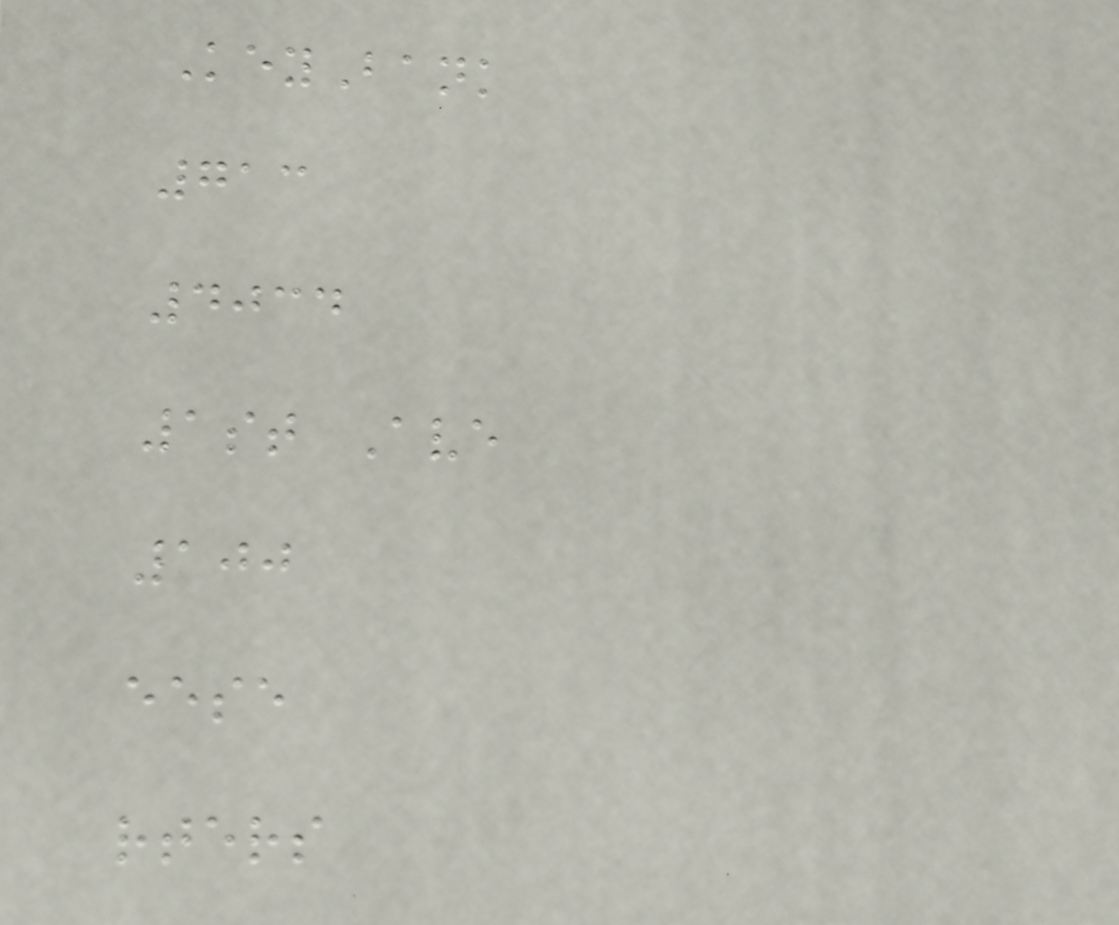KeyBank
713
4034
1st Ave
100
eese
rters
